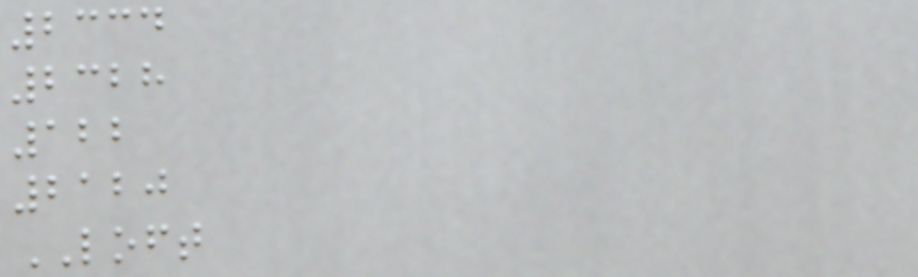2334
2328
122
2120
LOFT
